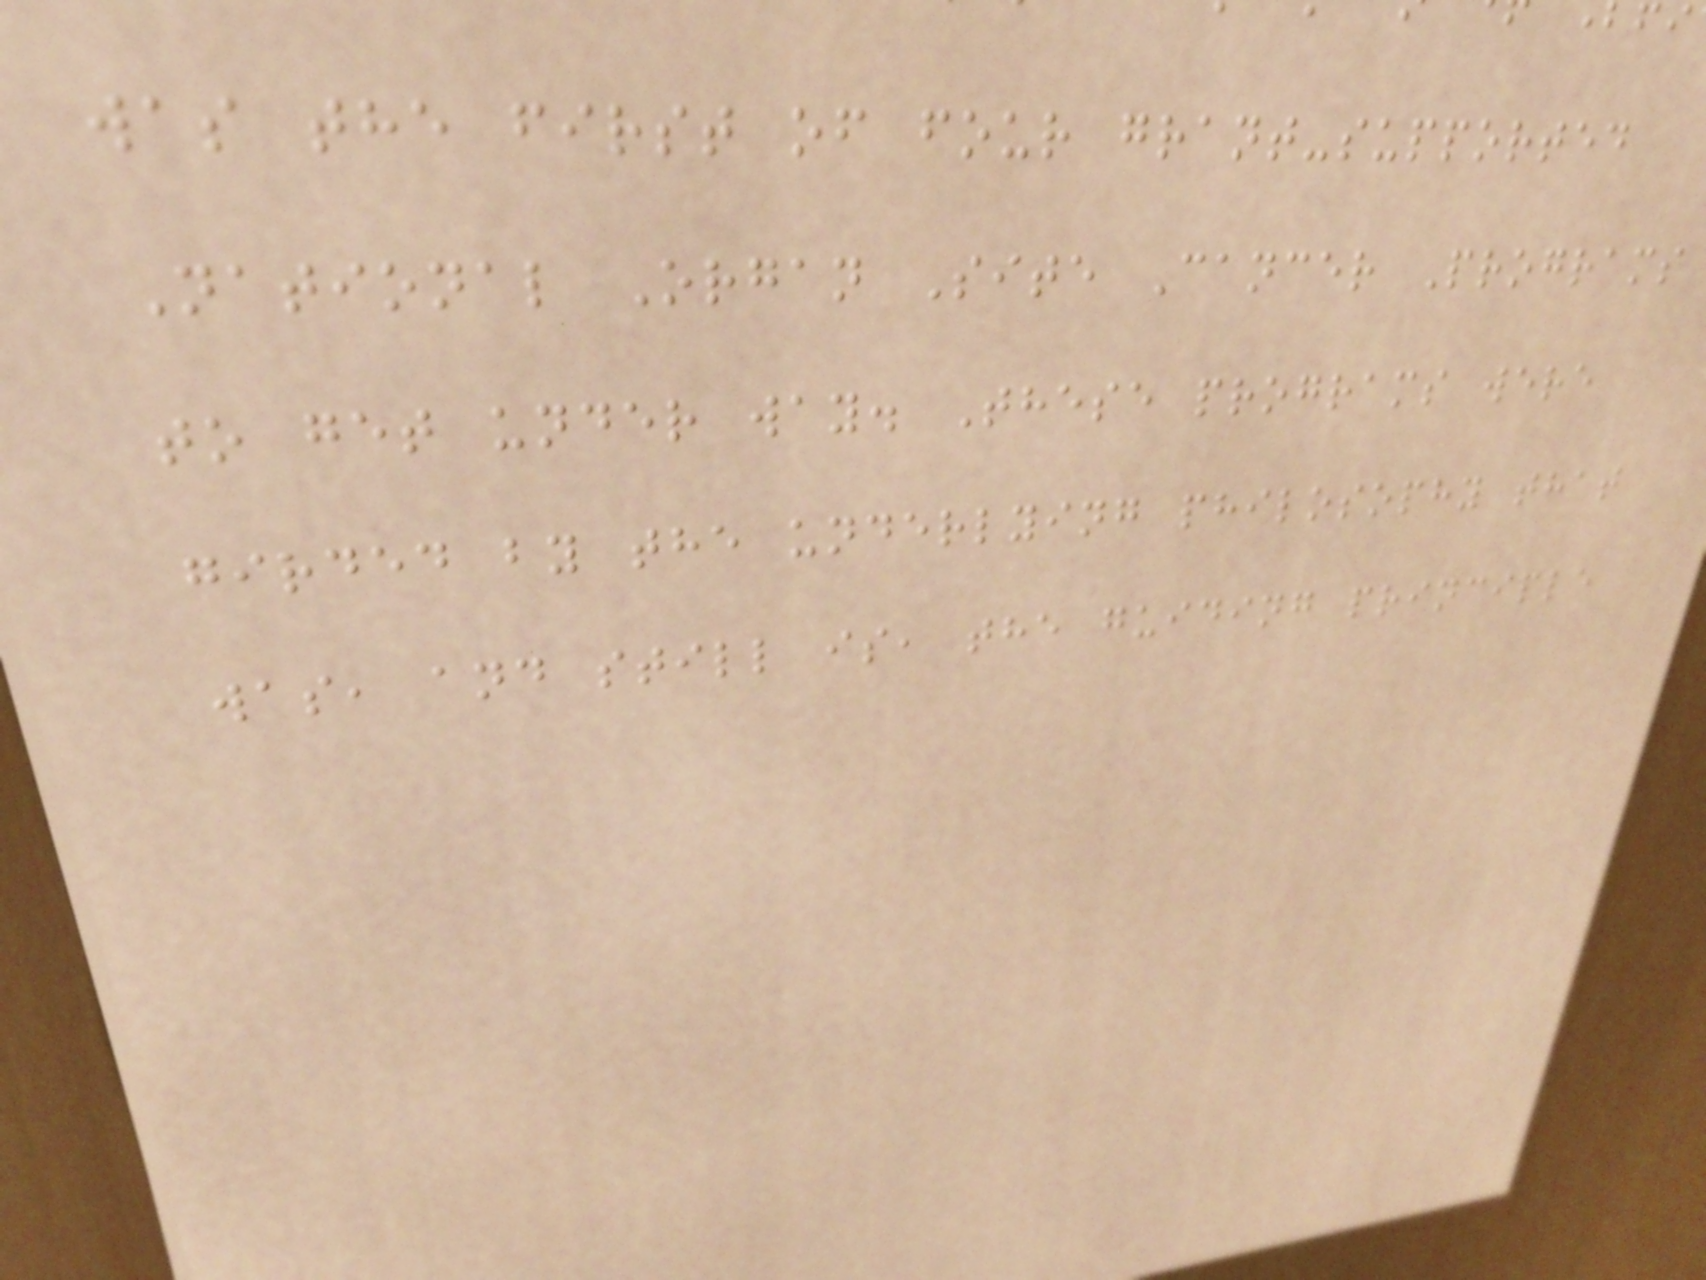was the first of four grant-supported
National Organ Site Cancer Programs
to get under way. These programs were
girded by the underlying philosophy that
was, and still is, the guiding principle
